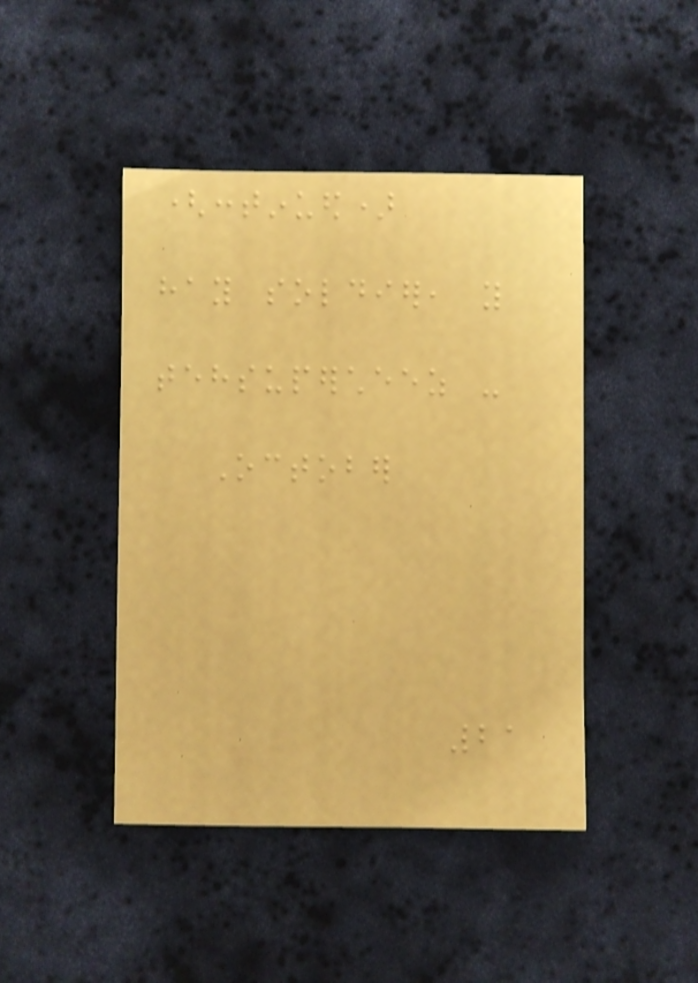(continued)
hay soldier, you
tehsupercheez -
October
21
